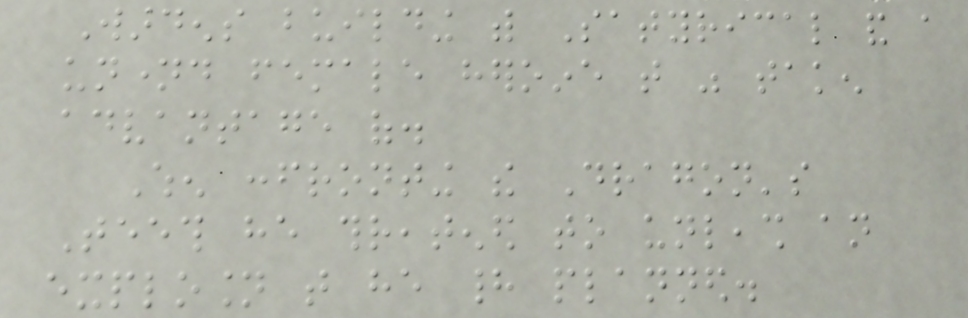Wardens building with Satyrical and a
unnamed female heroine that was taken
advantage of.
When confronting the Dragon's
Teeth he threatened to unleash an
explosion that he had planned.
